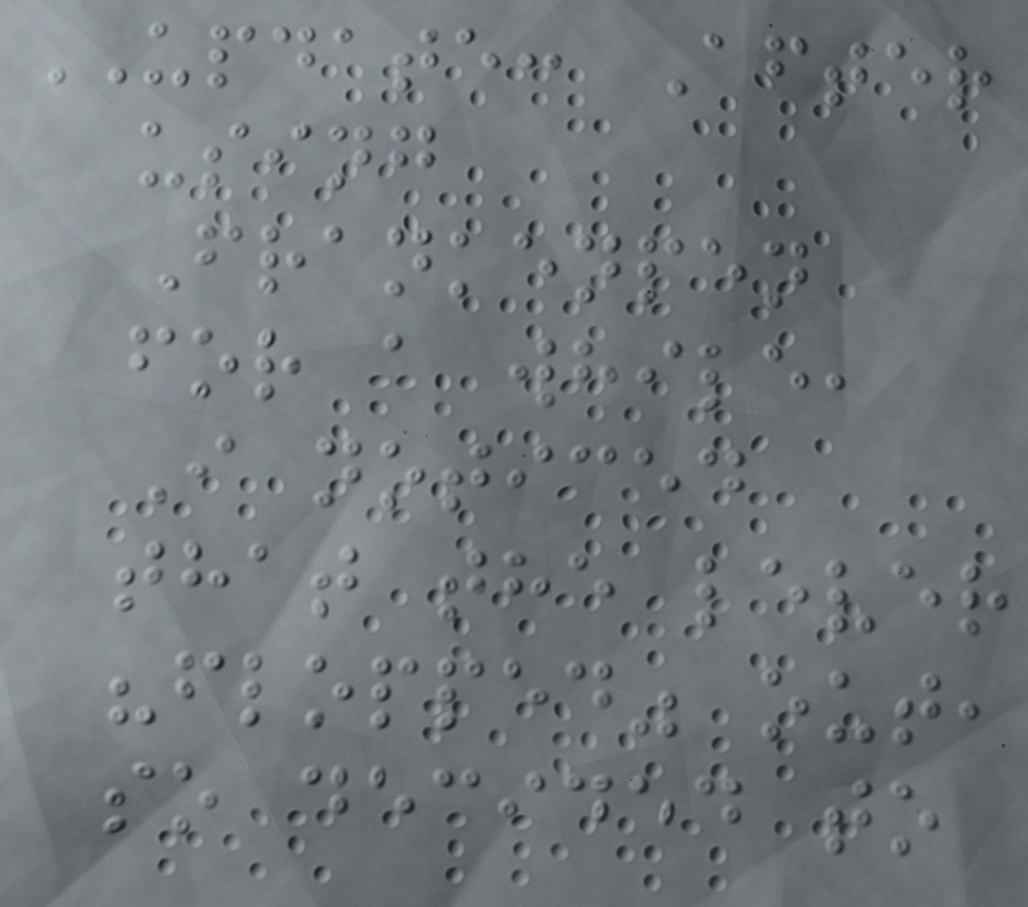UPDATE: After
using
Frankenpen
for a while,
I noticed
that the lever
"flopped" out,
so decided to
